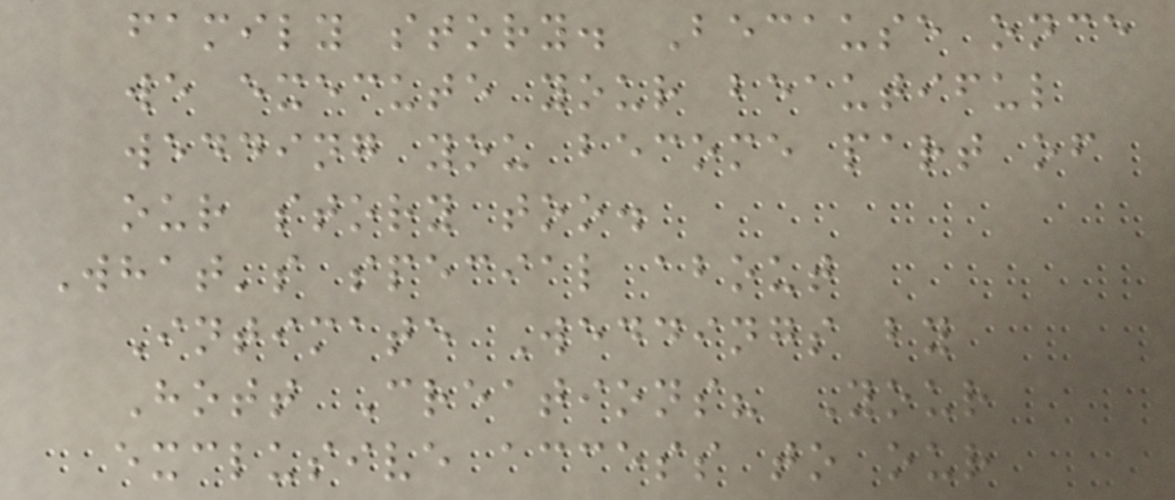family story. Because once
we execute your beautiful
wedding you become part of
our story too.
What's special about
Intimate Weddings by
Hott Creations? Your
exclusive access to our
